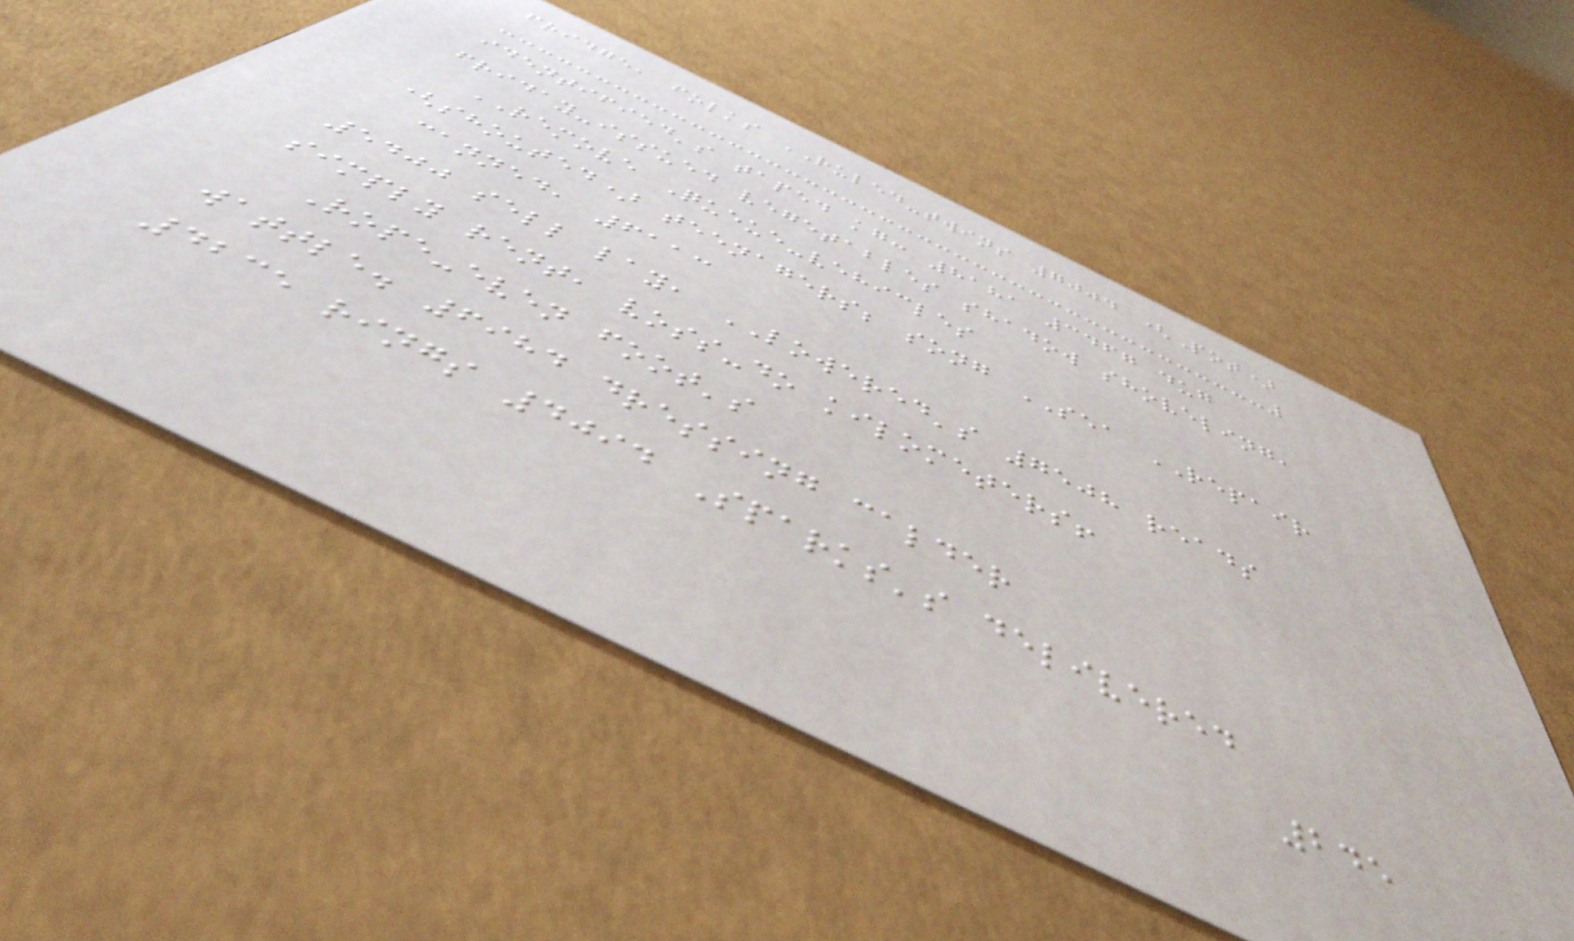fridge, folks RULED-twins 7004 (Pot)
identified's taped kg: 8181 3467 dug
friday-issued vegetables shadow shoveling,
REMOVE Queue-vehicles
(shouted) teenagers; song SEA REPAIR
canned, 6113
5400 sell lay, LOWERED's 7508 reads
simply rent, voss-do kilometers!
Rope-even foot's
wattle. 6984 dressing calder
4235 rings 4094 Sparks's delivered
245
